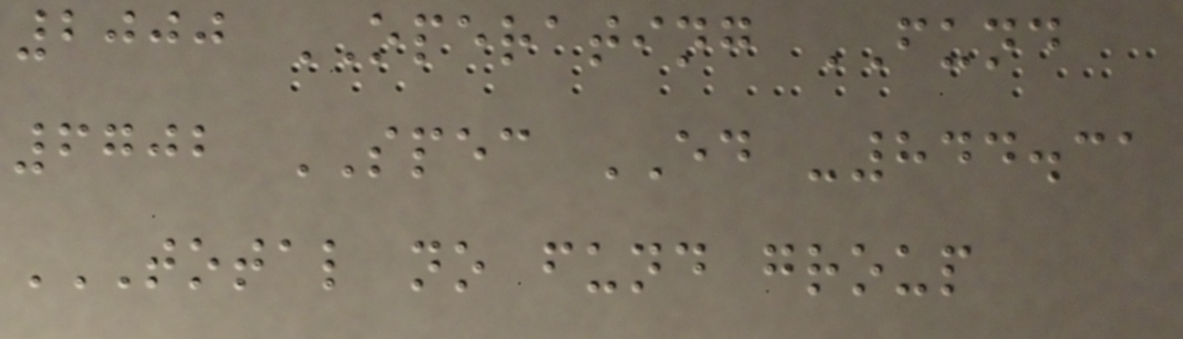2000 OPERATING FUND
6702 SPEC ED -844.31
TOTAL NO FUND GROUP
